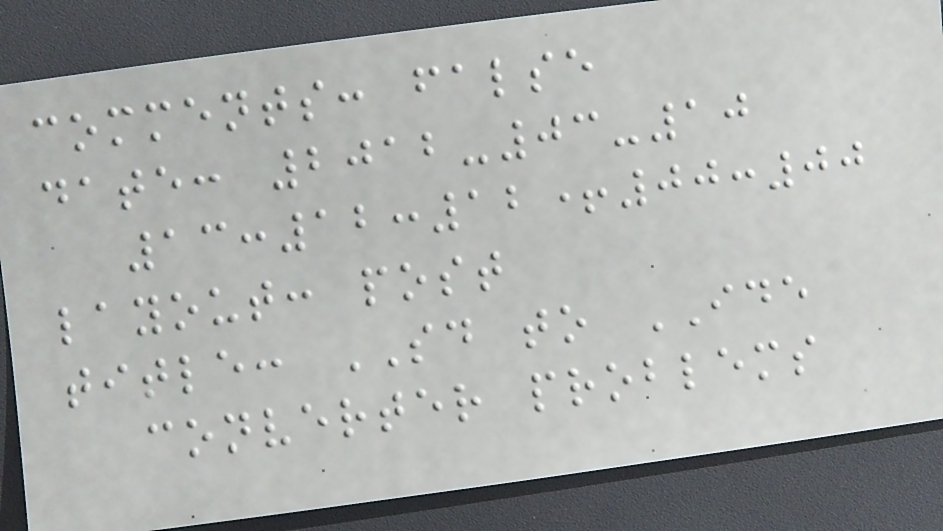comments: false
date: 2012-03-10
13:12:12+00:00
layout: post
title: SD to IDE
converter problems
